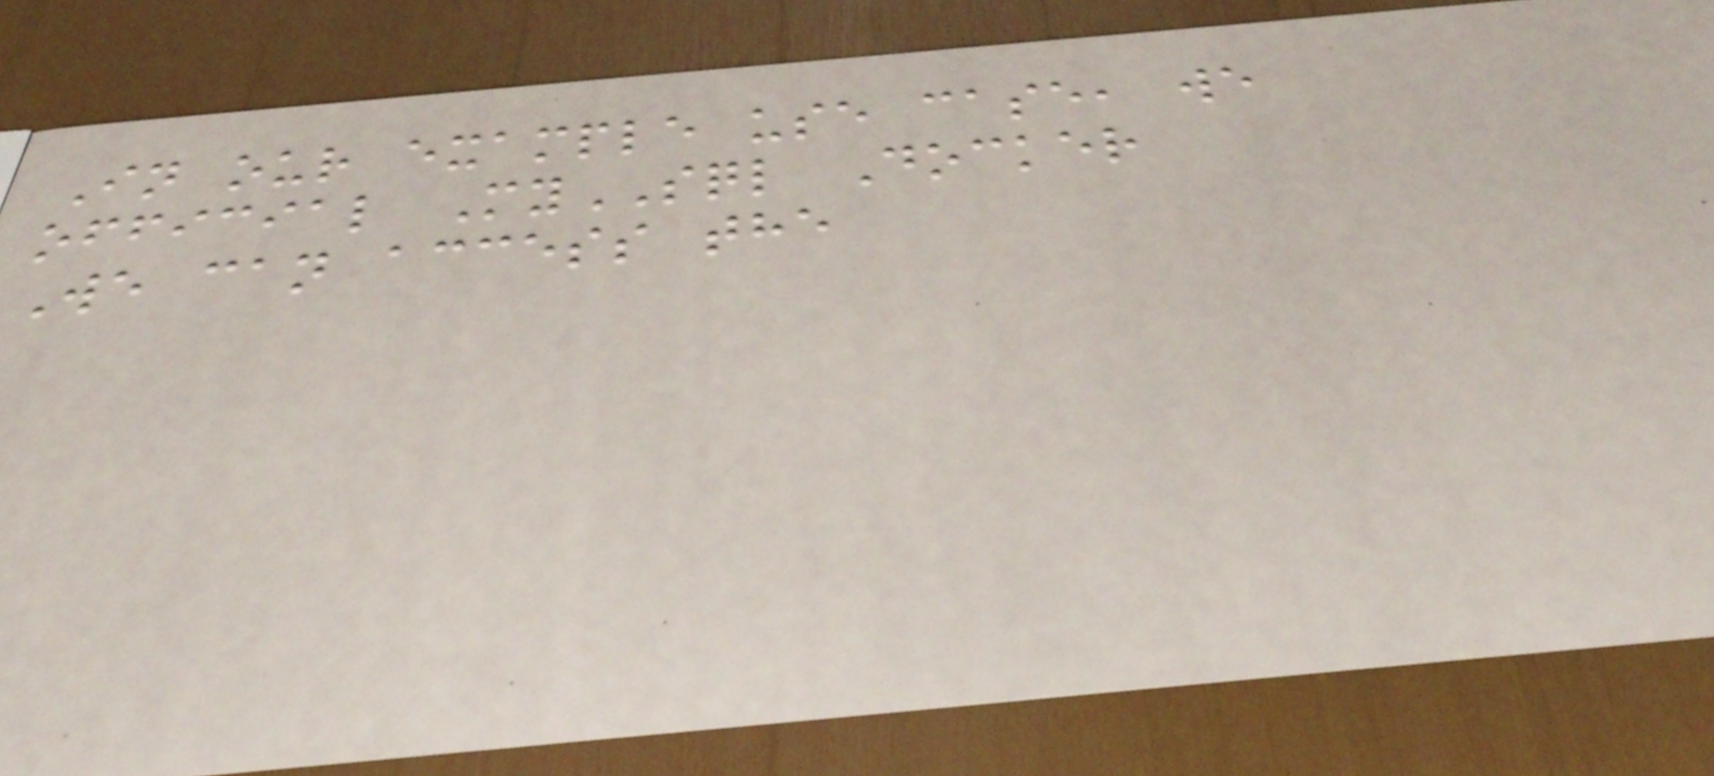In our example use case, we
official MySQL Docker
We can access the
